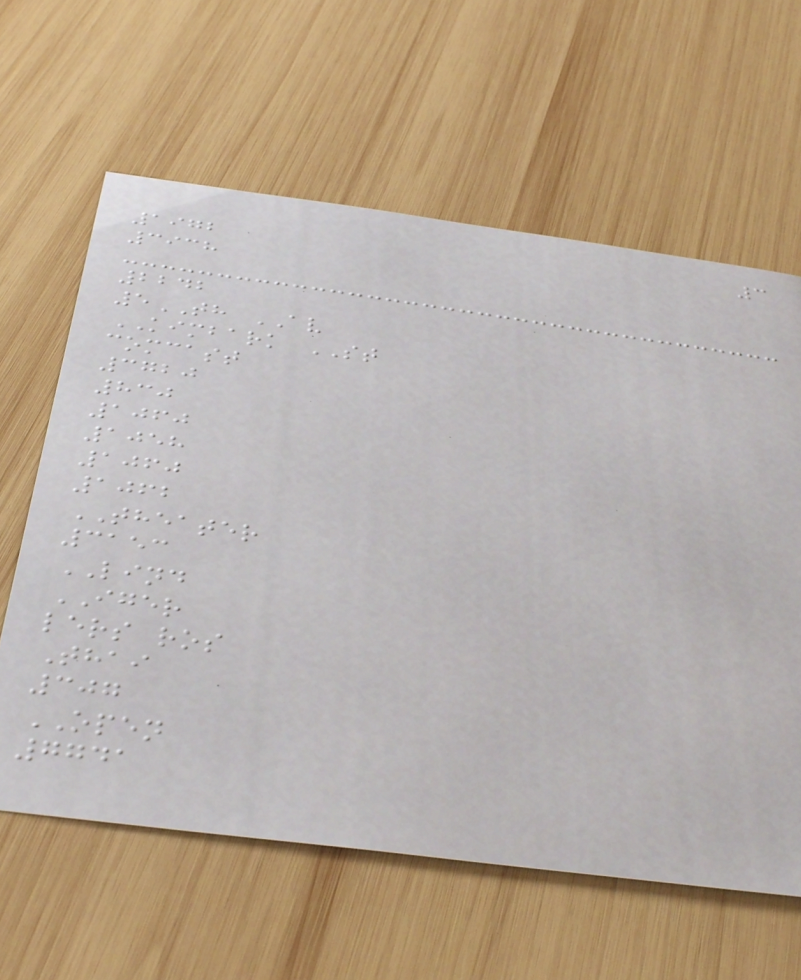3
1972
3938
2242
5TH AV
KIMBARK ST
comcast
3720
830
1060
1058
1060
1062
THEATER
3153
LIND
IGER
lers ros
Thai
307
OPEN
7741
